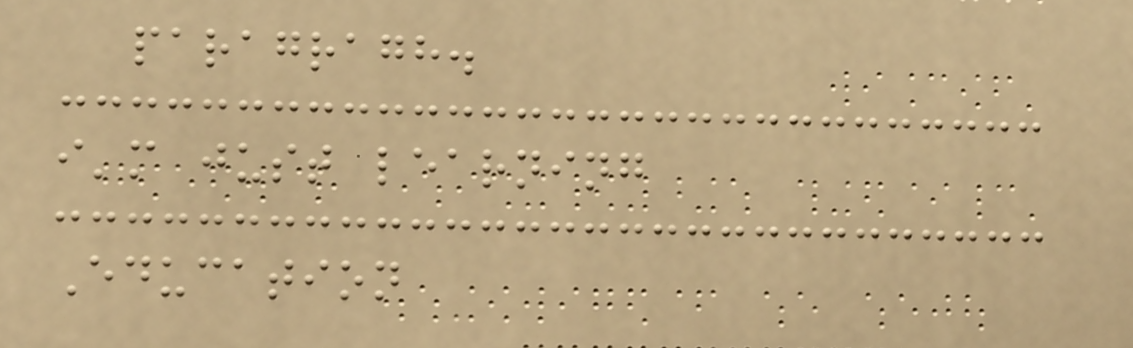paragragh.
i'm just learning
Education
